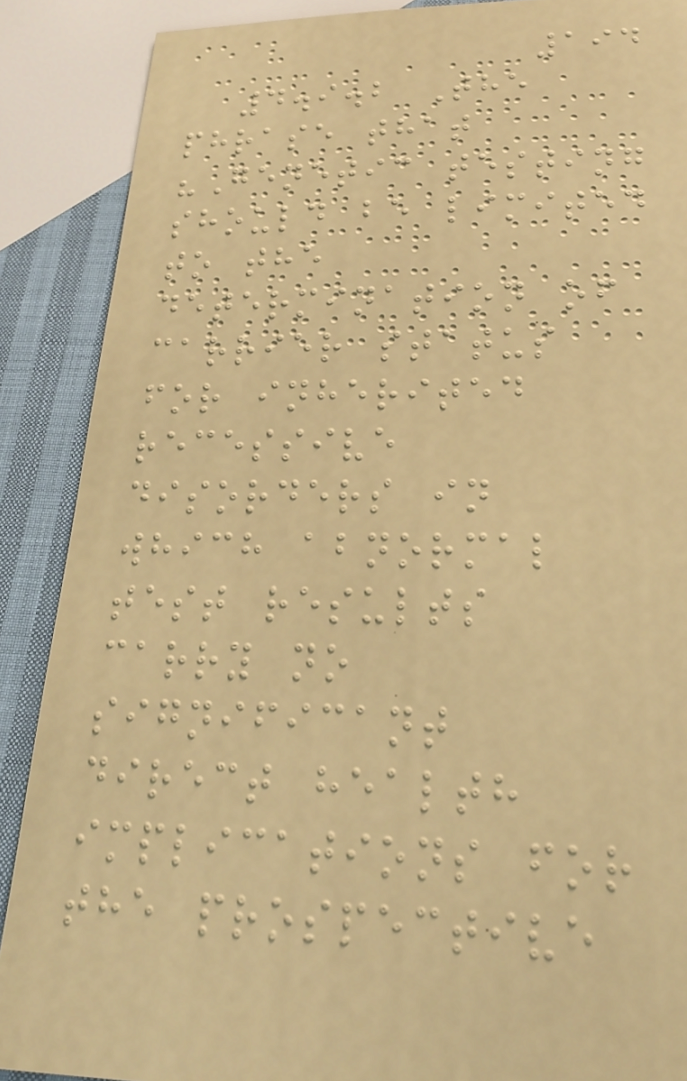194
4.9.2 The
phrase that
"Genetic testing
should be limited
to the
determination of
carrier status
for inherited
recessive
disorders in
which abnormal
test results
carry no
significant
direct health
implications for
the prospective
